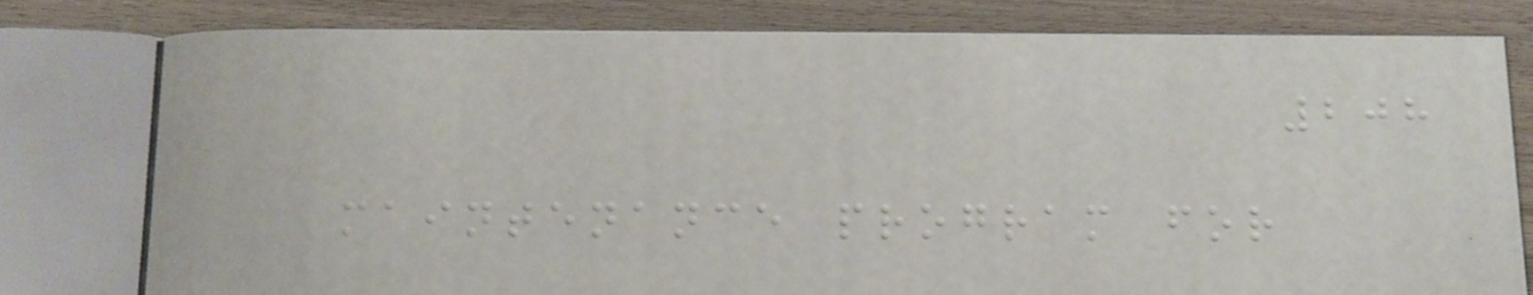208
maintenance program for
